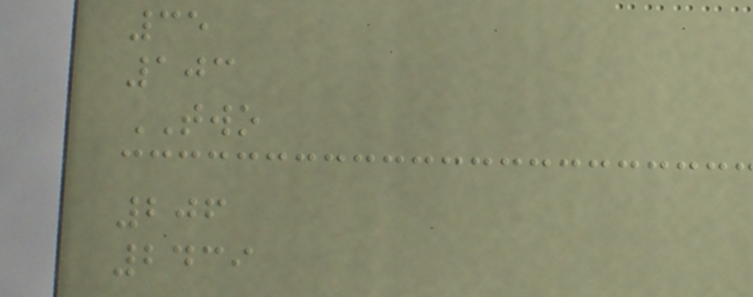35
103
TWO
206
2439
